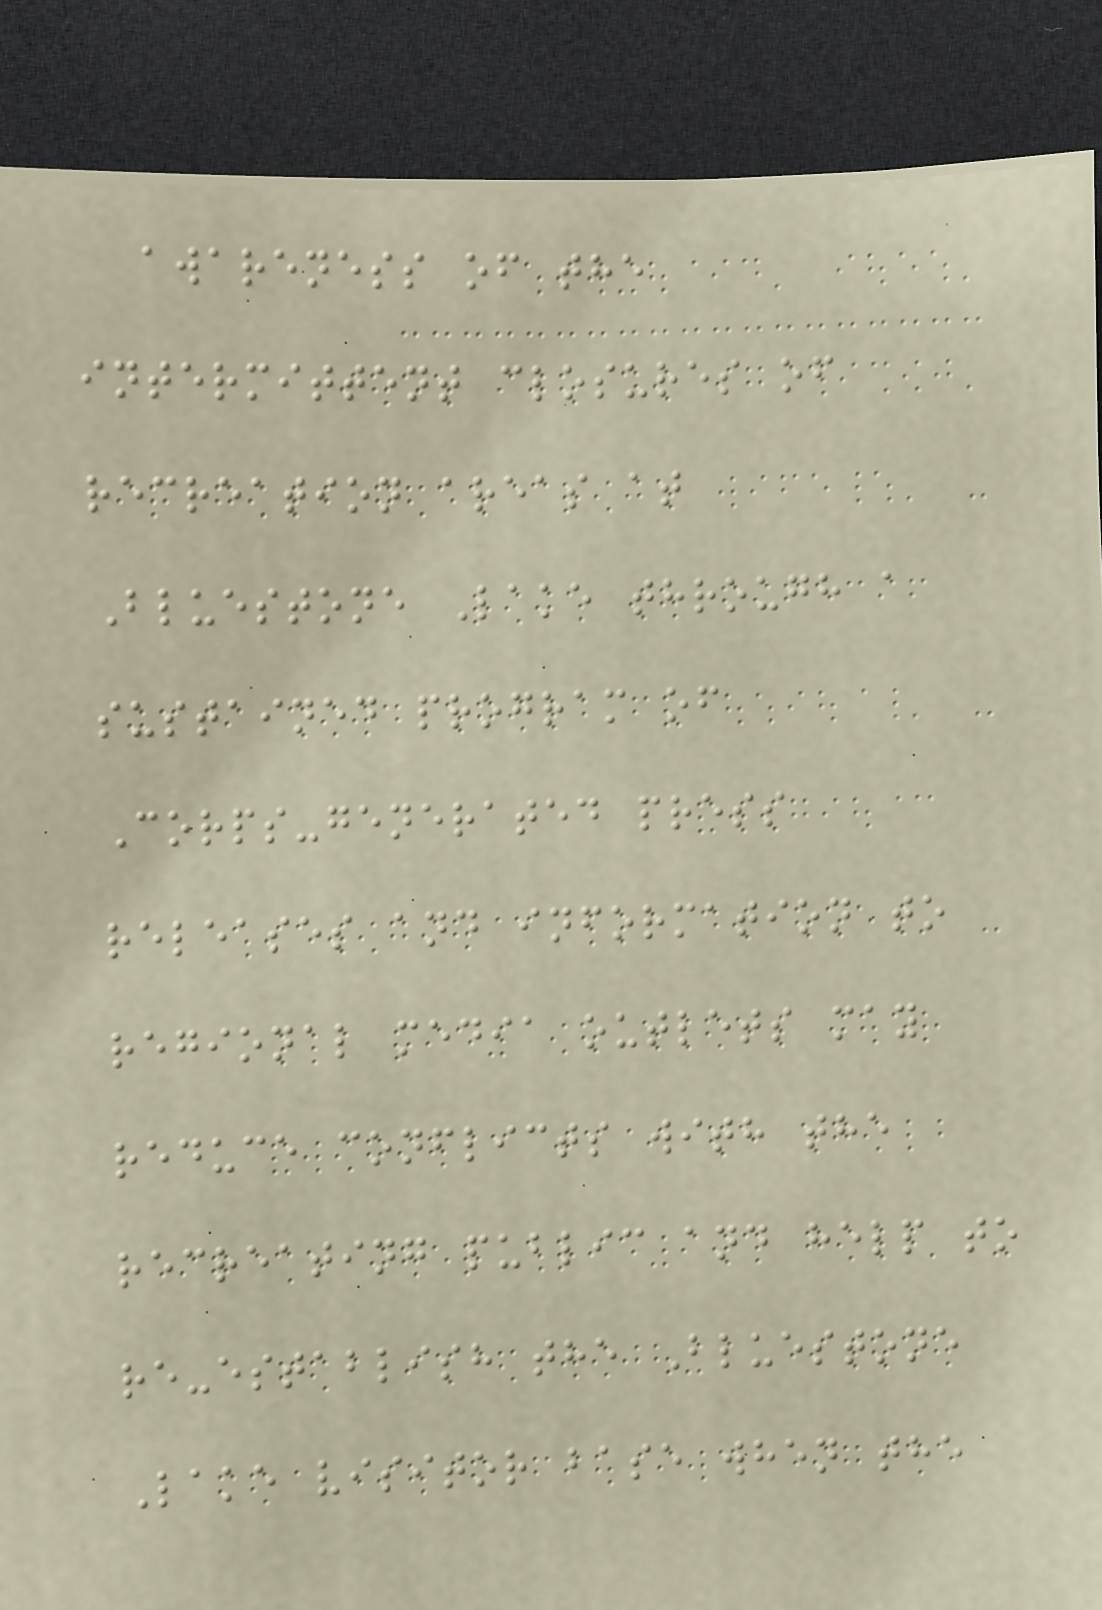awareness of the
intermittent closures of
recreation areas at
Bluestone Lake through a
sustained program of
Corps-generated press
releases and information to
regional media outlets may
reduce conflicts with the
recreating public and help to
re-establish the Bluestone
Lake visitor base when the
